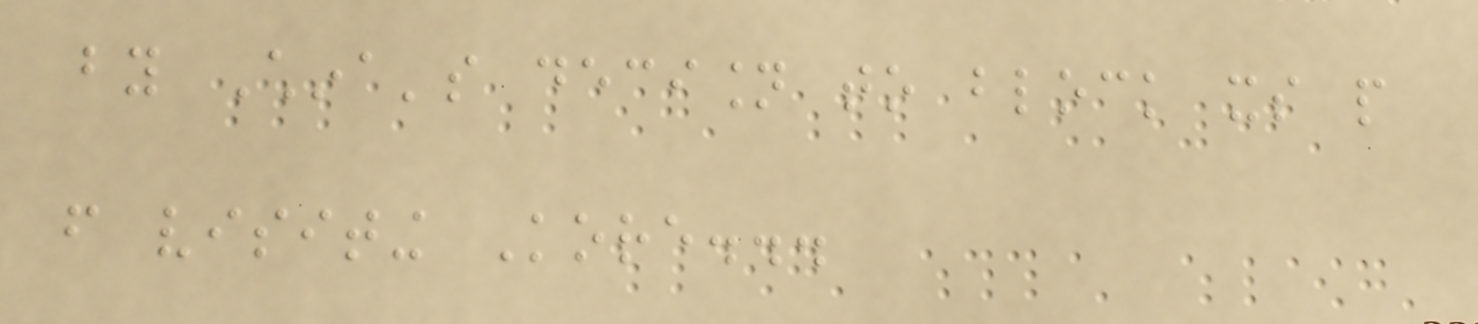by China's decision to block its people
from visiting Kore...
